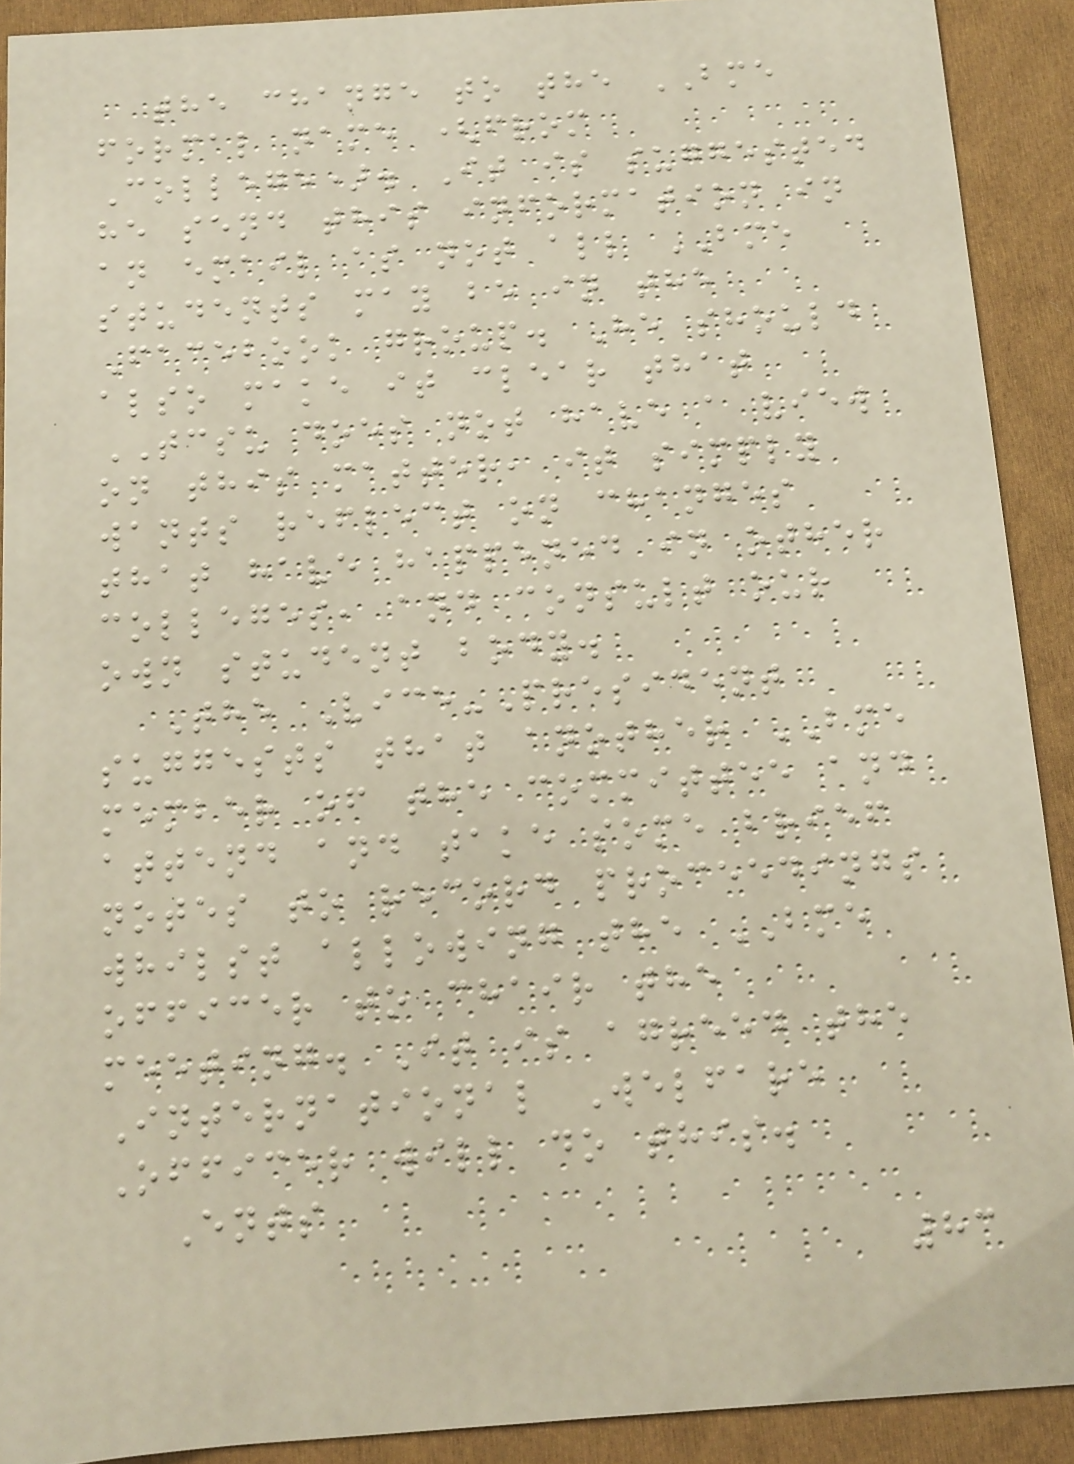the change to the BME
formal name (from
College). It is suggested
he send this information in
an email as not all BME
students may be in the
Facebook group. He should
also make it clear that
TCSU does not have a view
on this matter, it simply
wants reflect on changes
that have happened in other
colleges, and consult our
own student body.
The Vice-President
suggests that another BME
member of the committee and
attend and take some brief
notes to record proceedings
whilst allowing the BME
officer to chair the
meeting. It is agreed the
International Welfare
Officer will do this.
Ents
83
